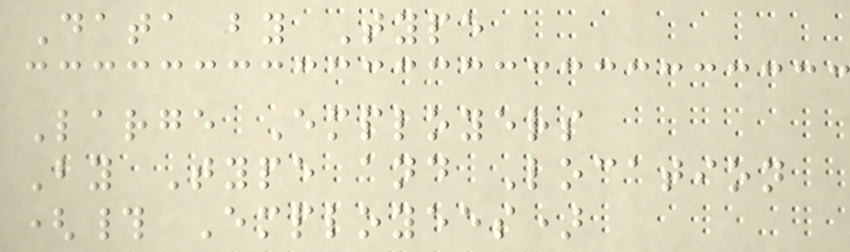Data by Type
Large Employers
By Type and Location
(# Employees)
